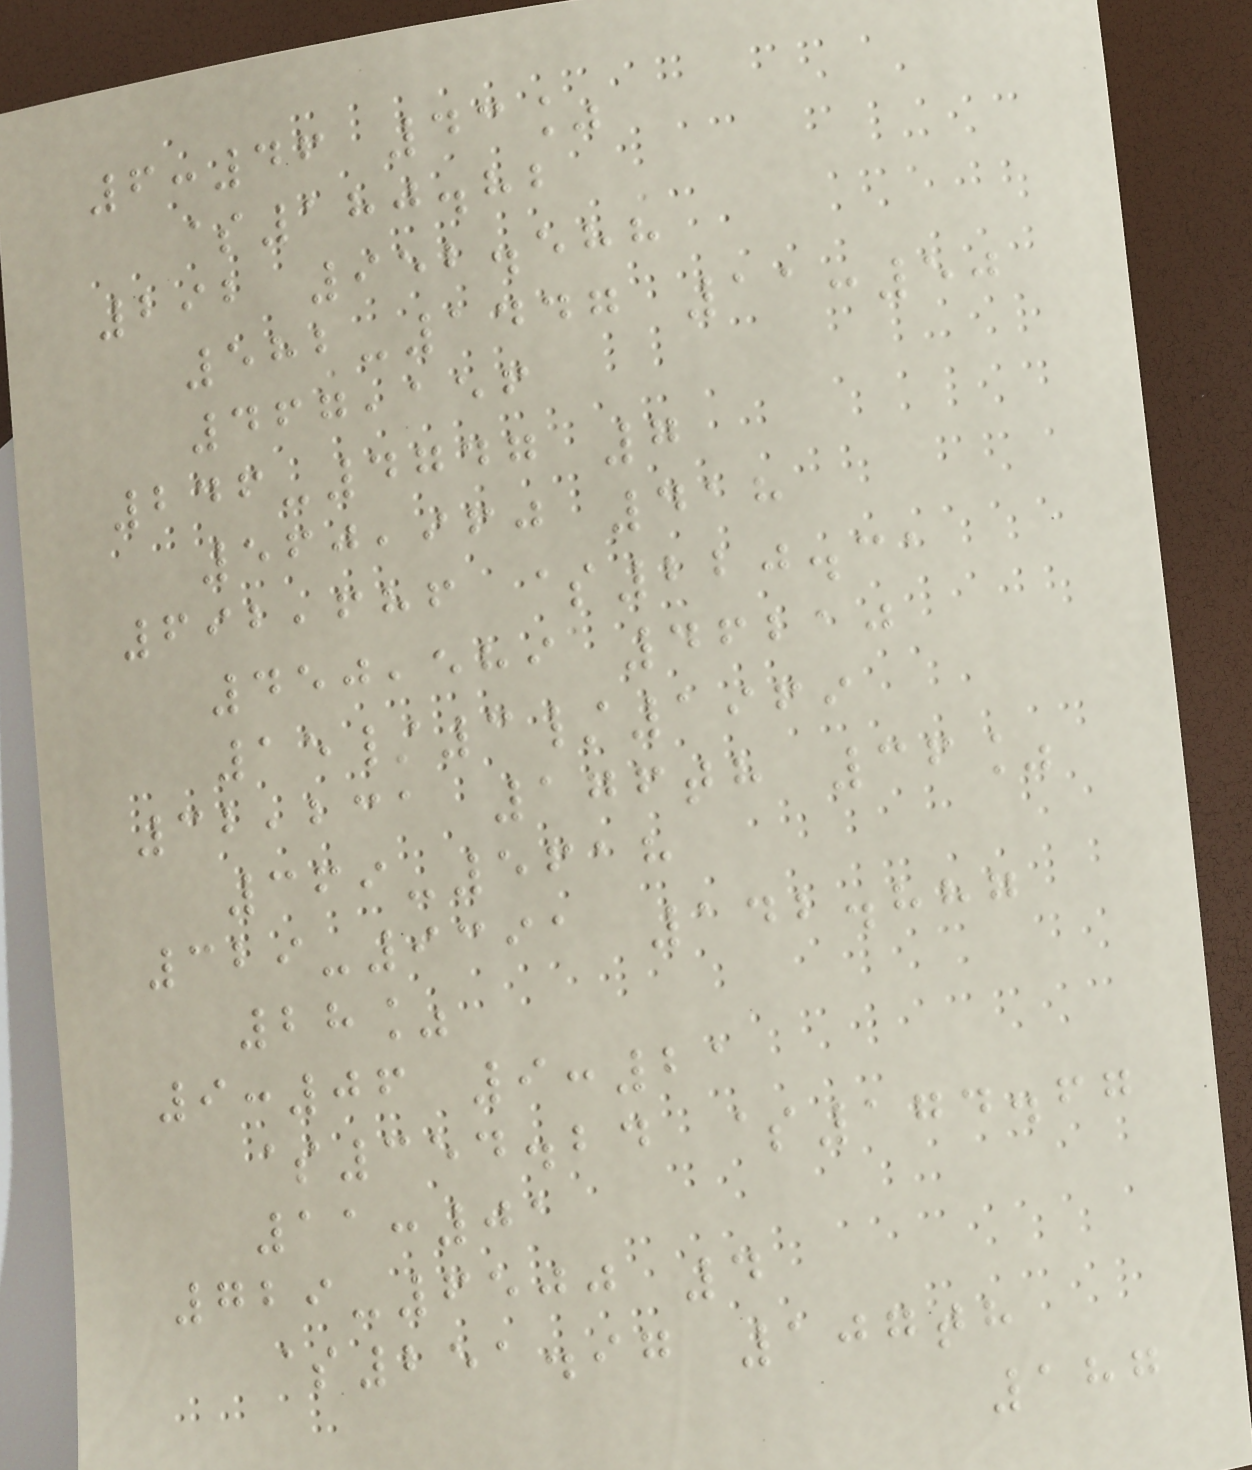6:46 43%
$180.82
292 952.588
582-1447 11:50
467,156
246-4747 7
560,960 418
692,686 $220.31
450,589 46210
15/3/1969
32,231 176th 36%
369-5618
329-9391 142.887
28%
9:06 9:21
$354.24 $174.67
11:01
729-6500 4
$251.97 107th
187
